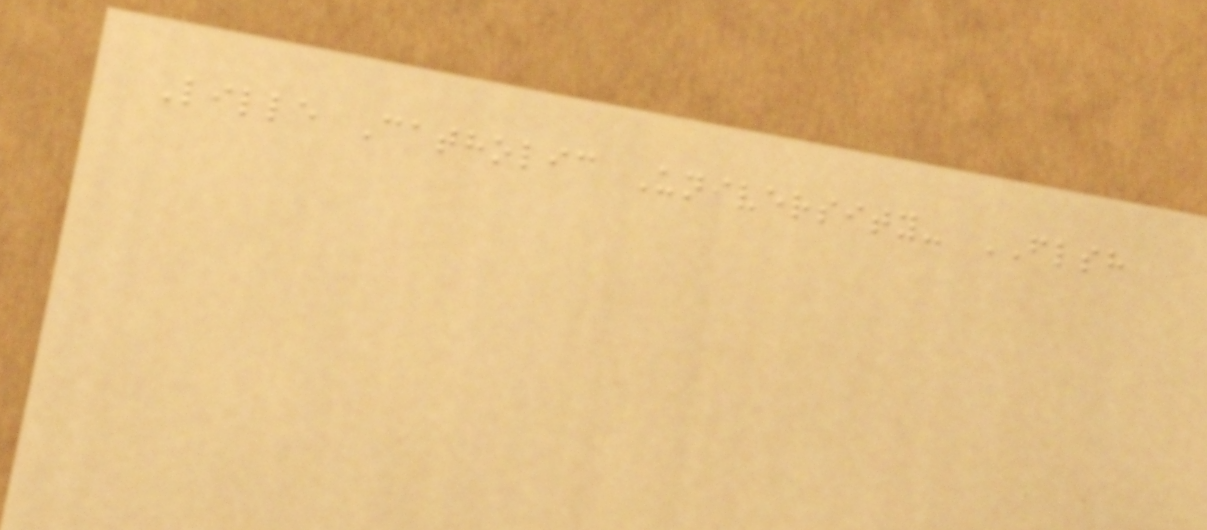Lille Catholic University- FLSH
